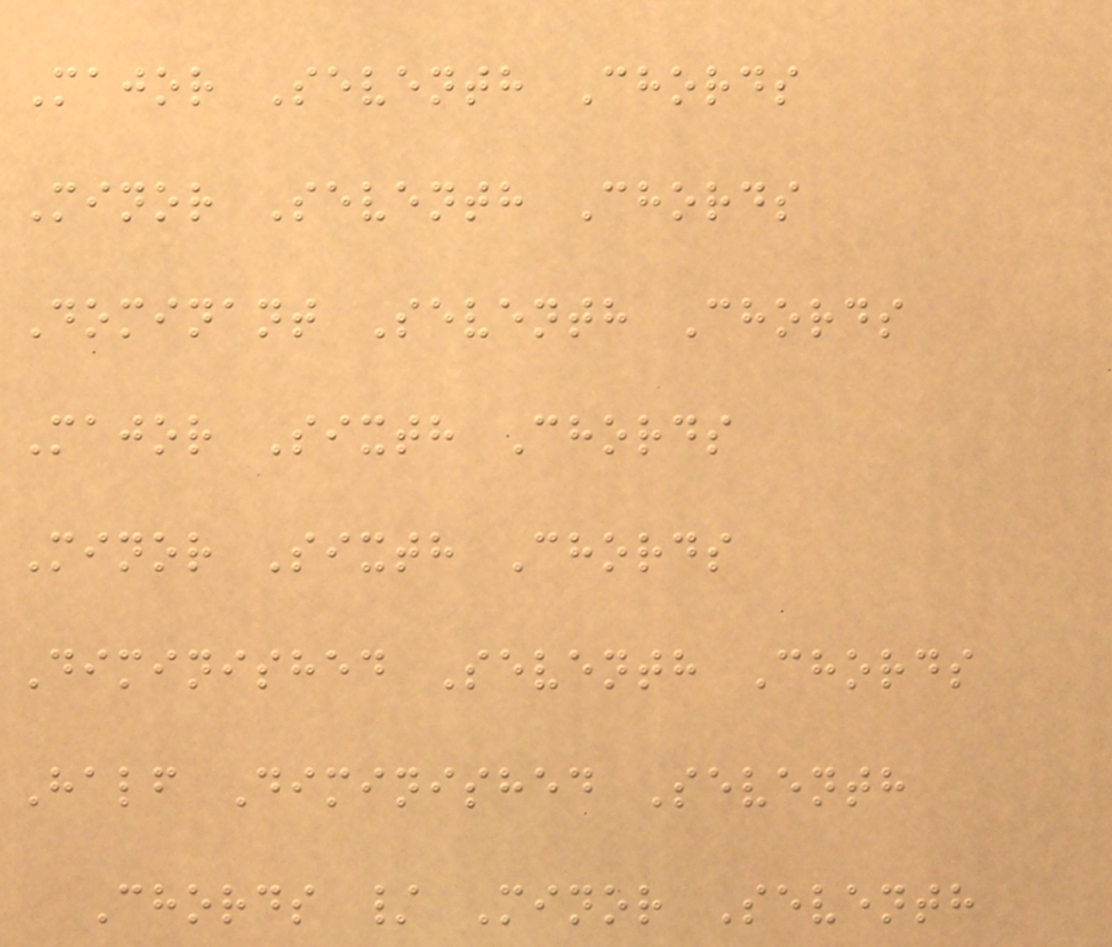Major Seventh Chords
Minor Seventh Chords
Dominant Seventh Chords
Major Sixth Chords
Minor Sixth Chords
Diminished Seventh Chords
Half Diminished Seventh
Chords / Minor Seventh
